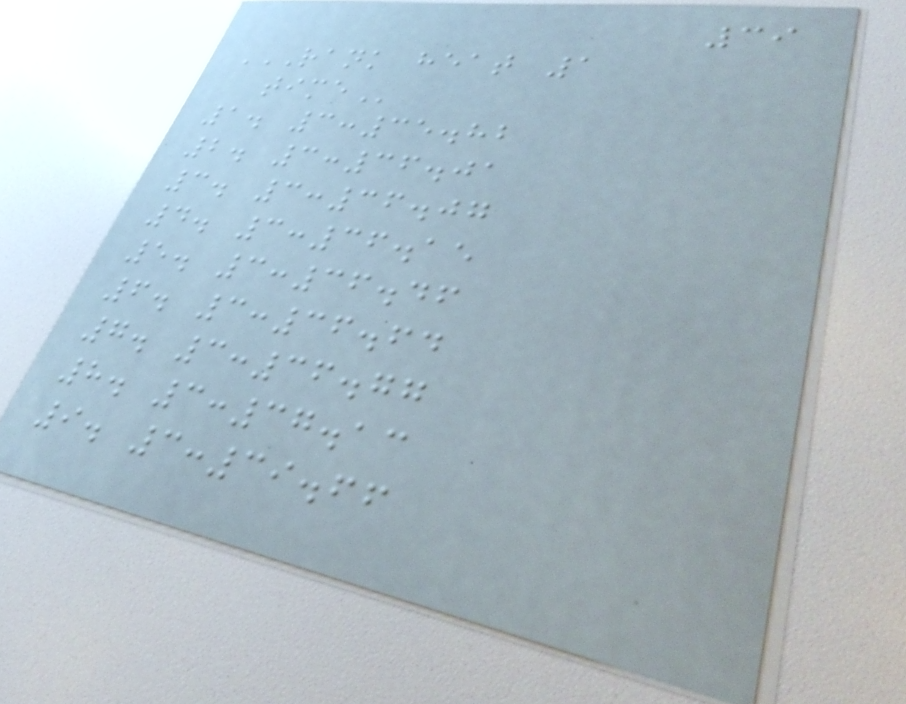39
RANK HEAT 1
TIME
1. 3:35.82
2. 3:36.01
3. 3:36.07
4. 3:36.15
5. 3:36.46
6. 3:36.64
7. 3:36.77
8. 3:37.13
9. 3:39.66
